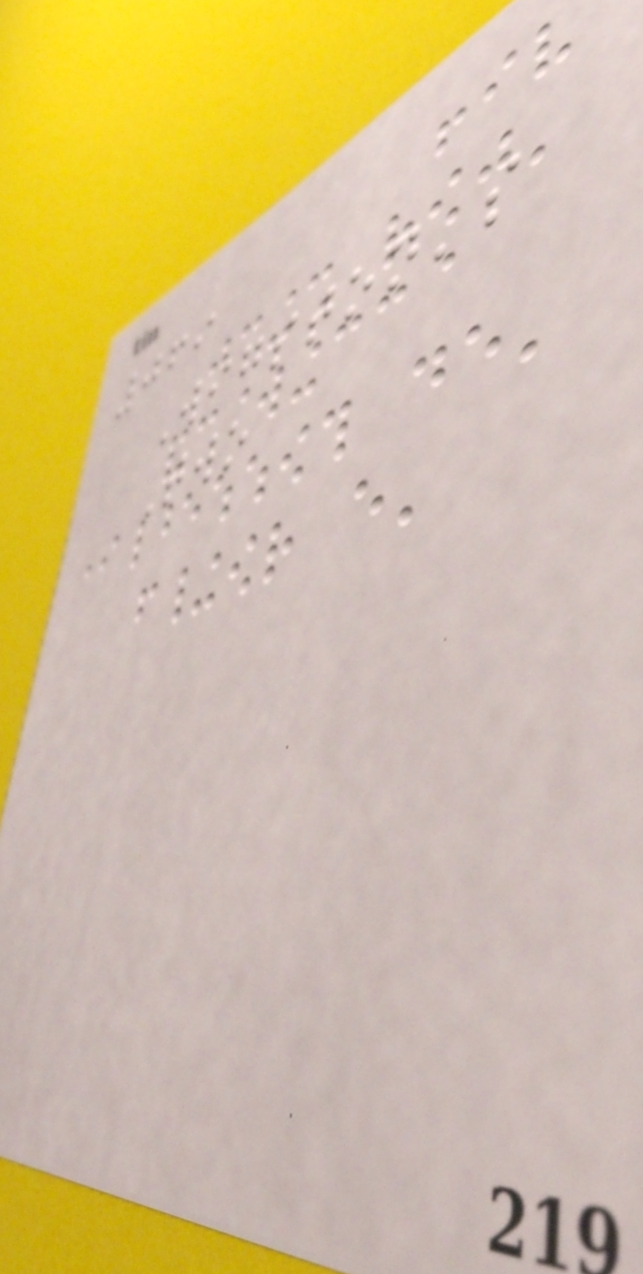069
Wigston's
Two
